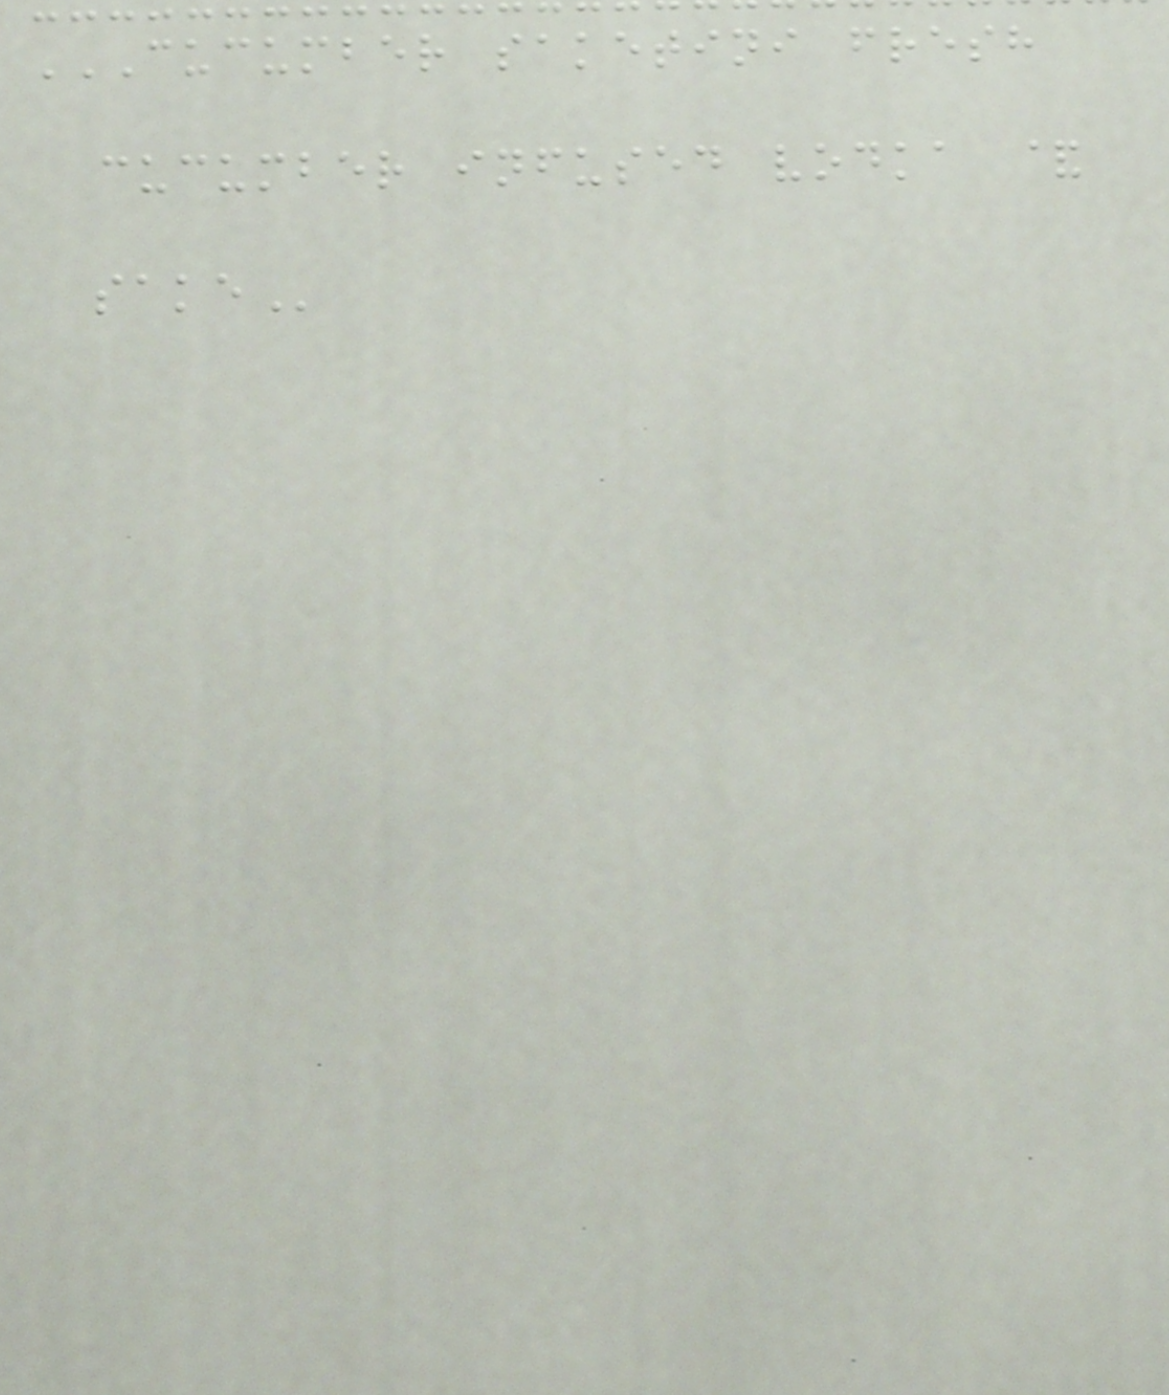CUCUMBER SAKETINI FRESH
CUCUMBER INFUSED VODKA &
SAKE
